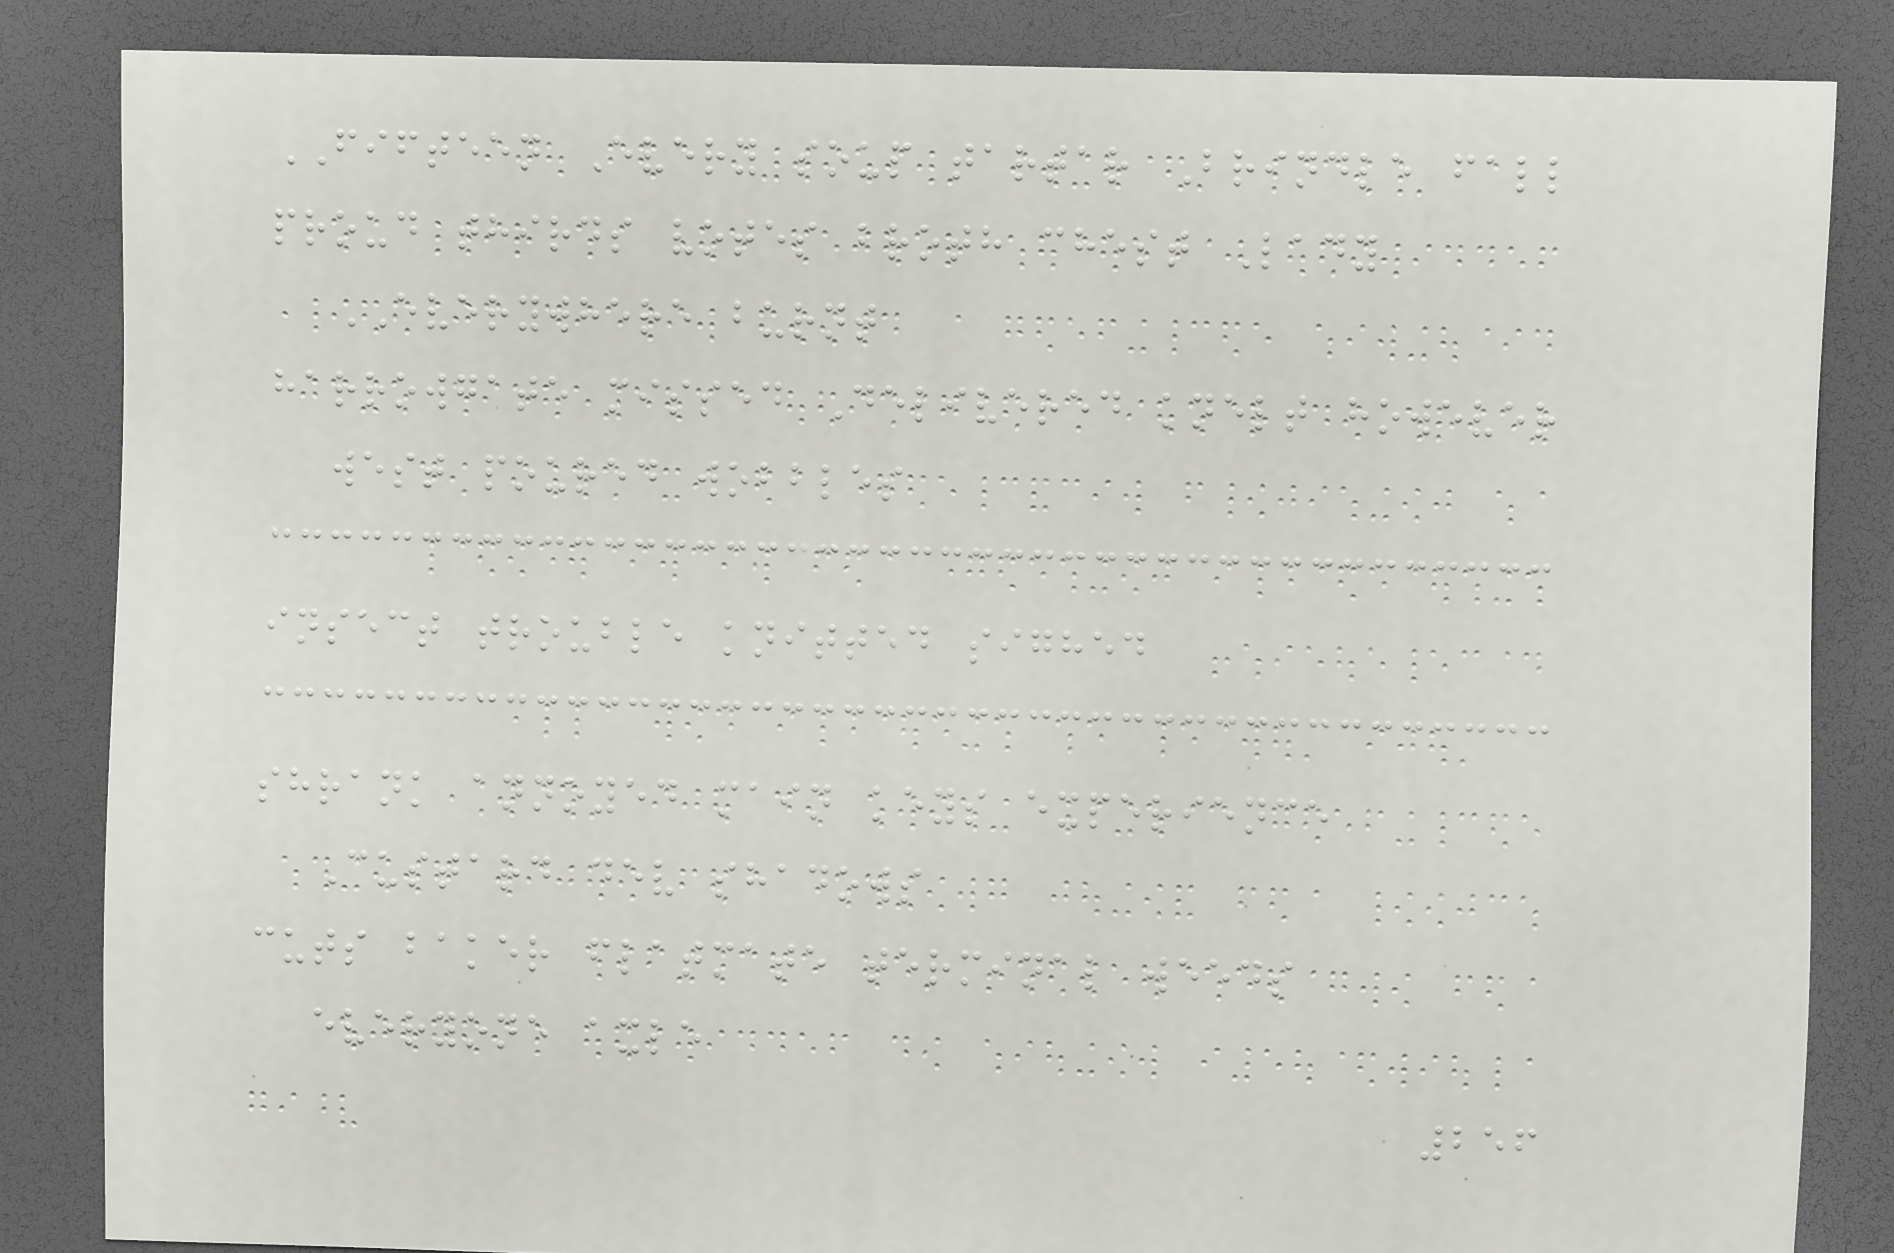FIFTEEN Every soup tartar Brindle fall
proud thirds votes broth chest Lady
EVERYWHERE burnt
harrowgate missed Delivered knelt however
west poured wobbles
insect trouble knitted sighed
shrank annoyed main keys experience
Custard dev shadows
cuts baker flatmate terminal weeds
everyone axle
256
